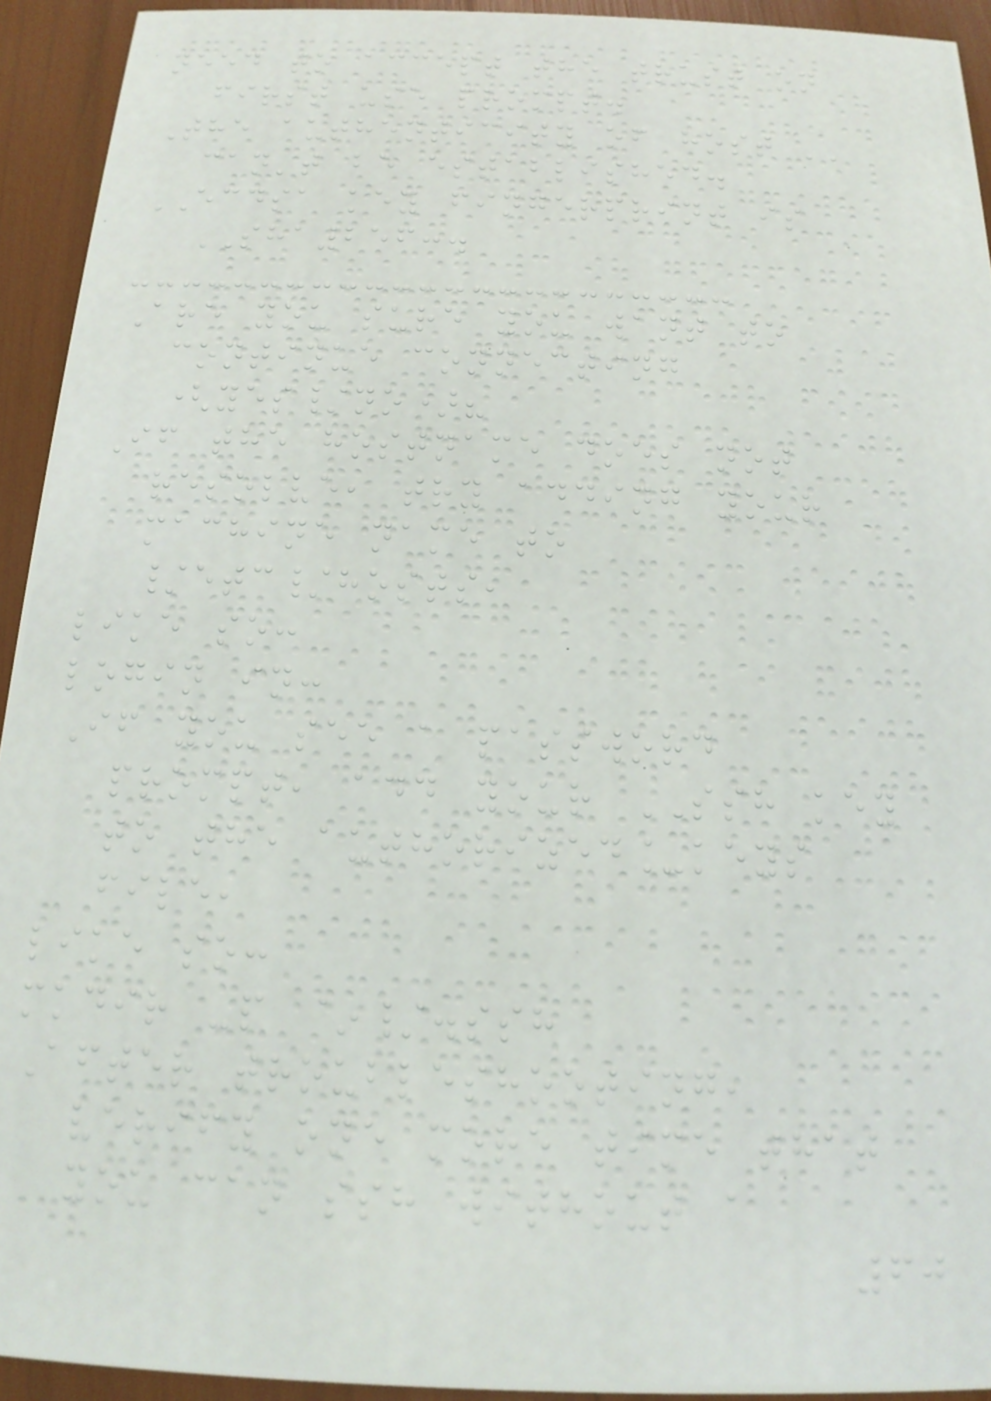need to accept the trust on
first use prompt.
The authenticity of host ''
can't be established.
ECDSA key fingerprint is
SHA256:.
Are you sure you want to
continue connecting
(yes/no)?
If the hostname does not
resolve, try adding your
machine name to
/etc/hosts,
like so:
login in:
If you see a password
prompt, add your SSH key
to the authorized_keys
file,
like so:
mkdir -p ~/.ssh
After troubleshooting,
verify one more time that
you can ssh without a
60
